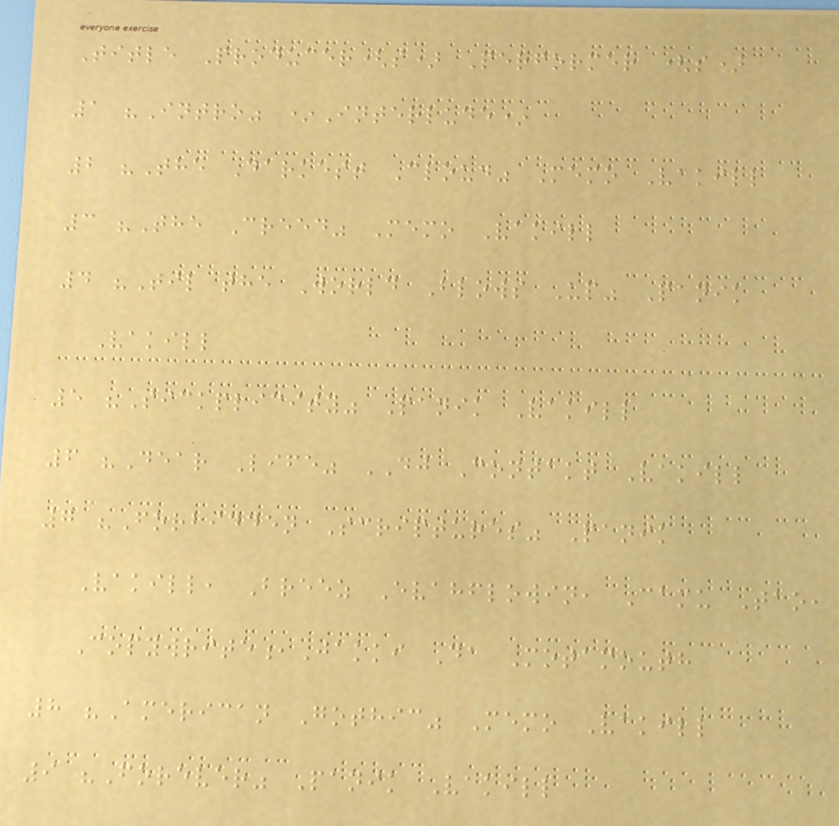Title Producer(s) Performer (s)
1 "Intro" *Interlude*
2 "The Darkest Cloud" Memo Vakill
3 "The Creed" Memo Vakill
4 "Til the World Blows Up" Panik
Vakill
5 "Sickplicity" Panik Vakill
6 "Dear Life" DJ Contakt Vakill
7 "Forbidden Scriptures" Panik
Vakill, Breez Evahflowin, Camu Tao,
Copywrite,Jakki Da Motamouth
8 "American Gothic" Memo Vakill
9 "Forever" Panik Vakill
